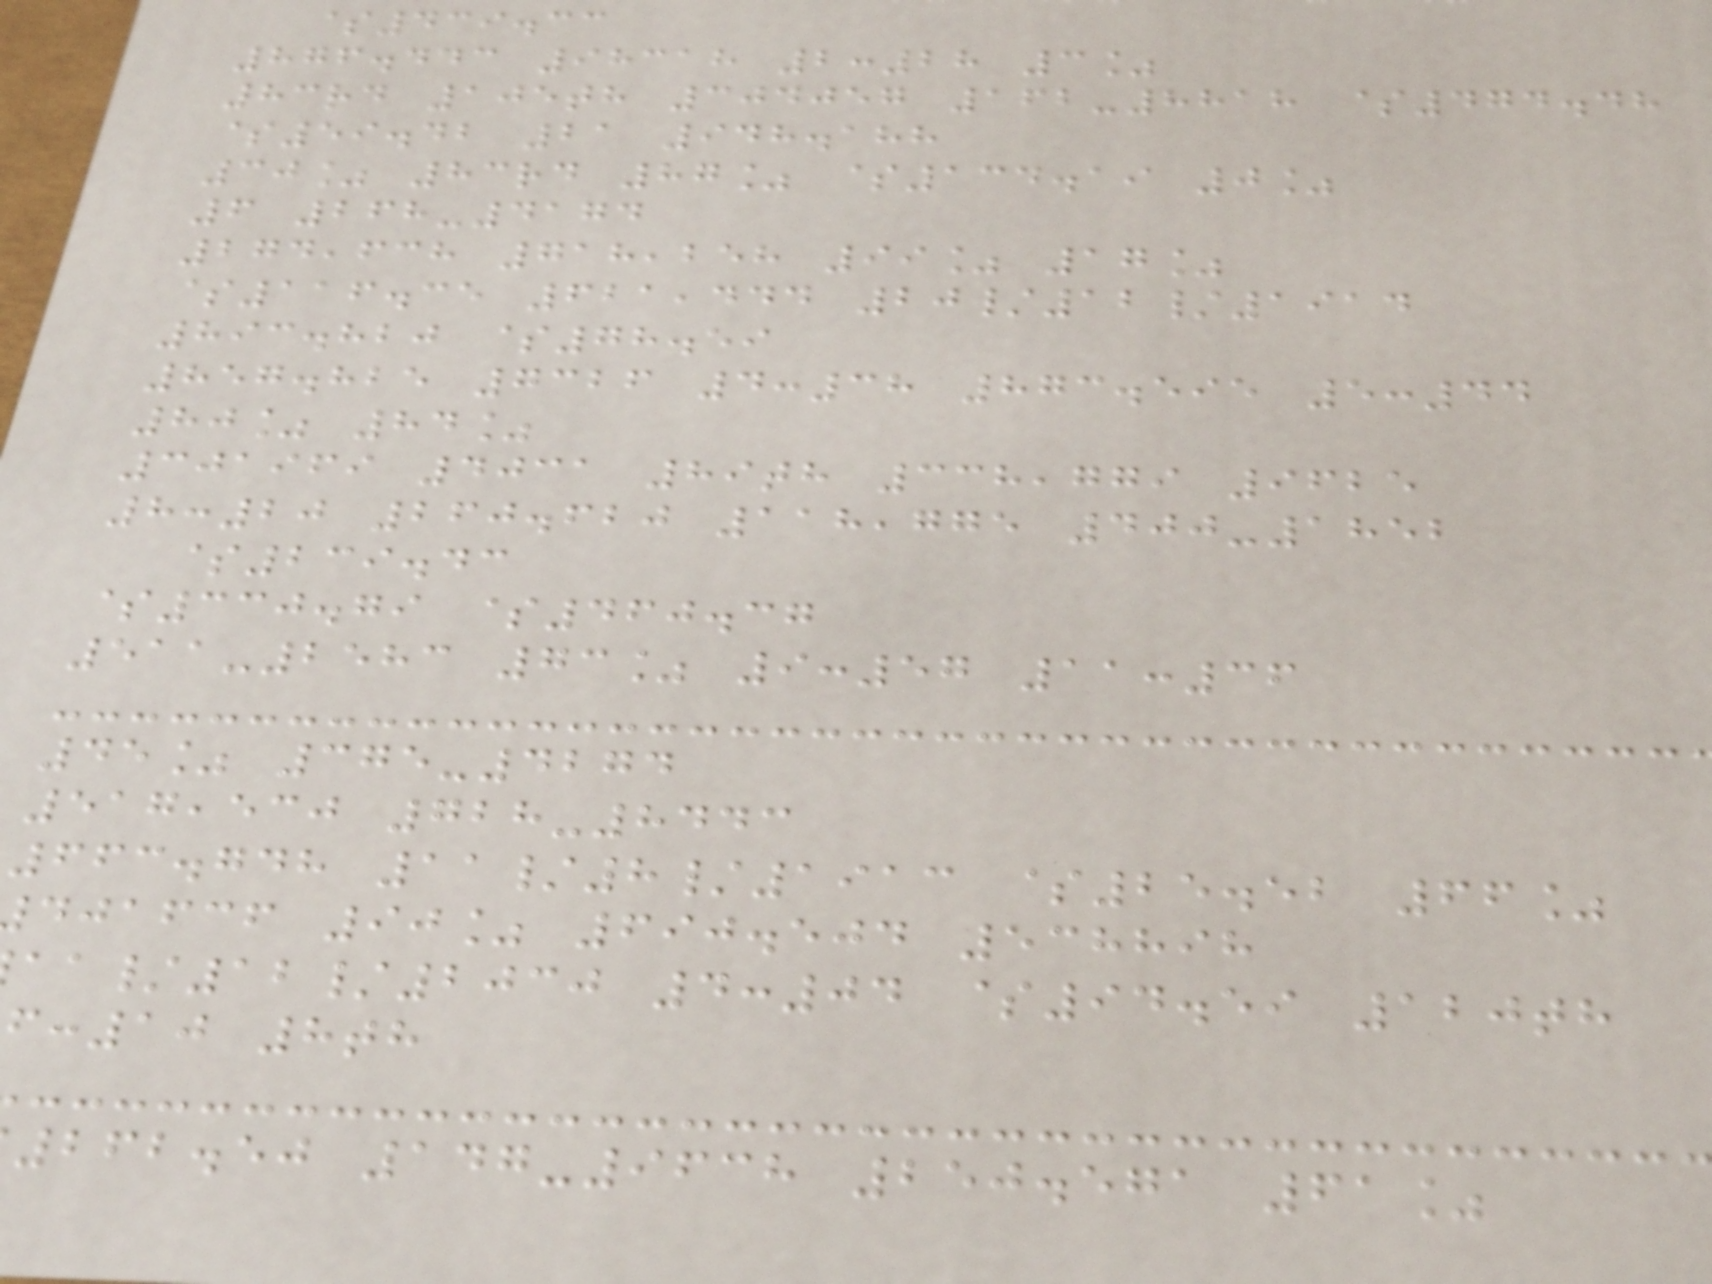$439.33
876.443 98318 2:28 3%
83rd 105th 304057 162-8818 $474.48
$59.42 21 948.188
30% 83rd 87% $134.19 0%
6 268-4174
274,638 718,258 99% 17%
$116.35 621,444 20/12/1914
893.820 $78.59
857.825 7326 4:38 873.595 5:44
80% 84%
301969 4031 89th 338,779 9625
8:20 260.620 118,775 400-1852
$239.43
$330.79 $460.37
511-2583 73% 9:57 11:36
45% 375-4274
517,530 728-8443
663.748 11/8/1913 $25.52 66%
djafcf 90% 690.504 538898
/12/2030 4:04 $94.59 120th
:10 8th
262.50 147-9638 250.571 61%
